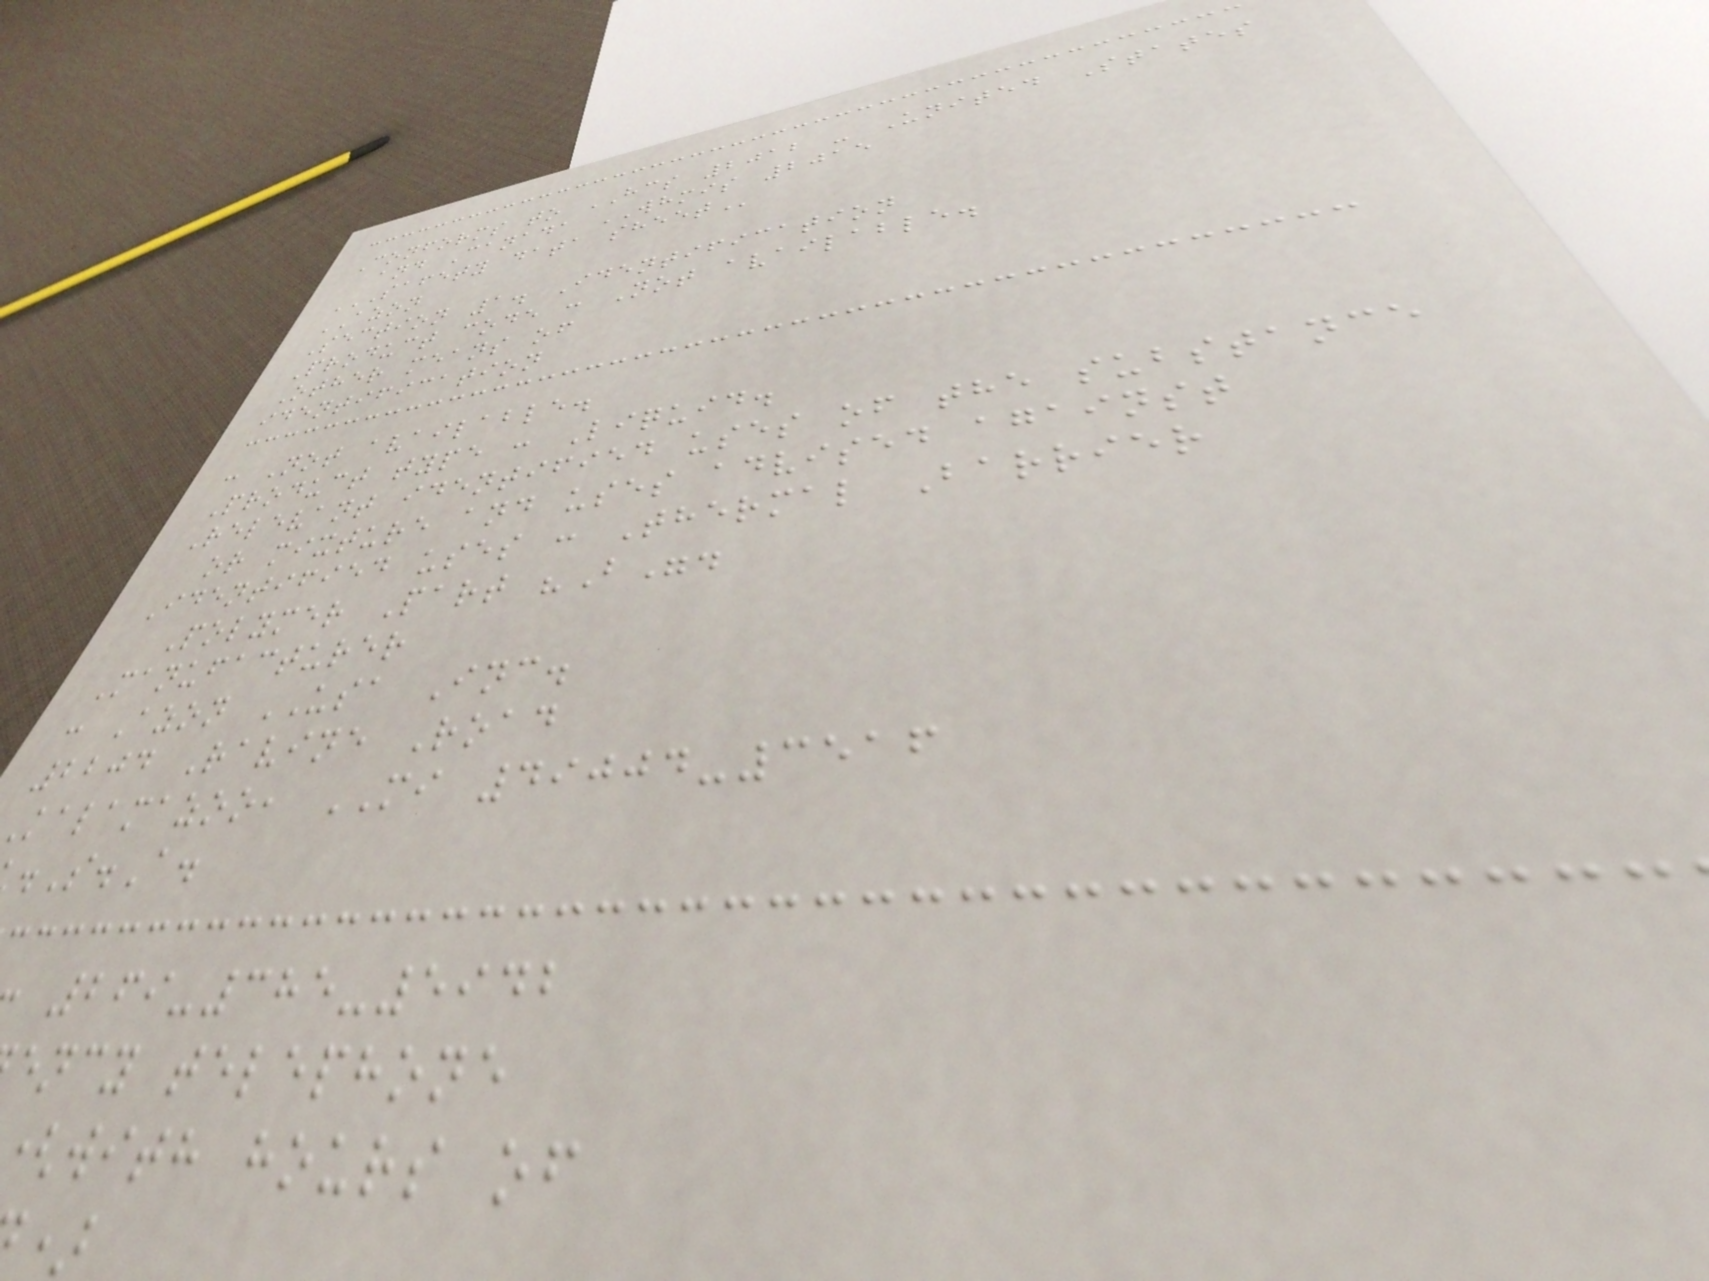Conforms to HCS 2012 - United States
and Canada WHMIS 2015
SAFETY DATA SHEET
AZON
Section 1. Identification
Product code : Not available.
Other means of
identification
: Not available.
Product type : Liquid.
Relevant identified uses of the substance
or mixture and uses advised against
Identified uses : Thermal Barrier
Polymer Part "B".
Manufacturer
: Azon USA Inc.
2204 Ravine Road
kalamazoo, MI 49004-3516
.S.A.
269-385-5942
ency telephone
with hours of
